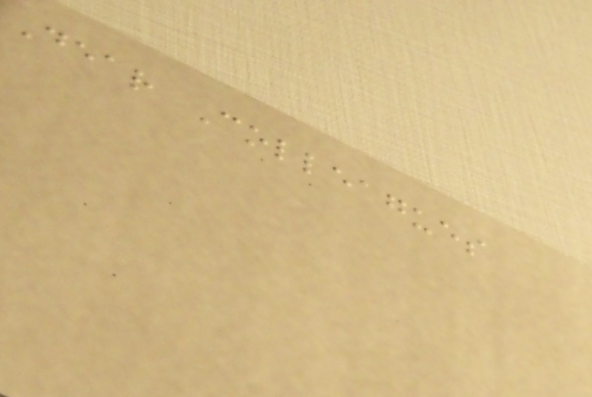Dear Colleagues
